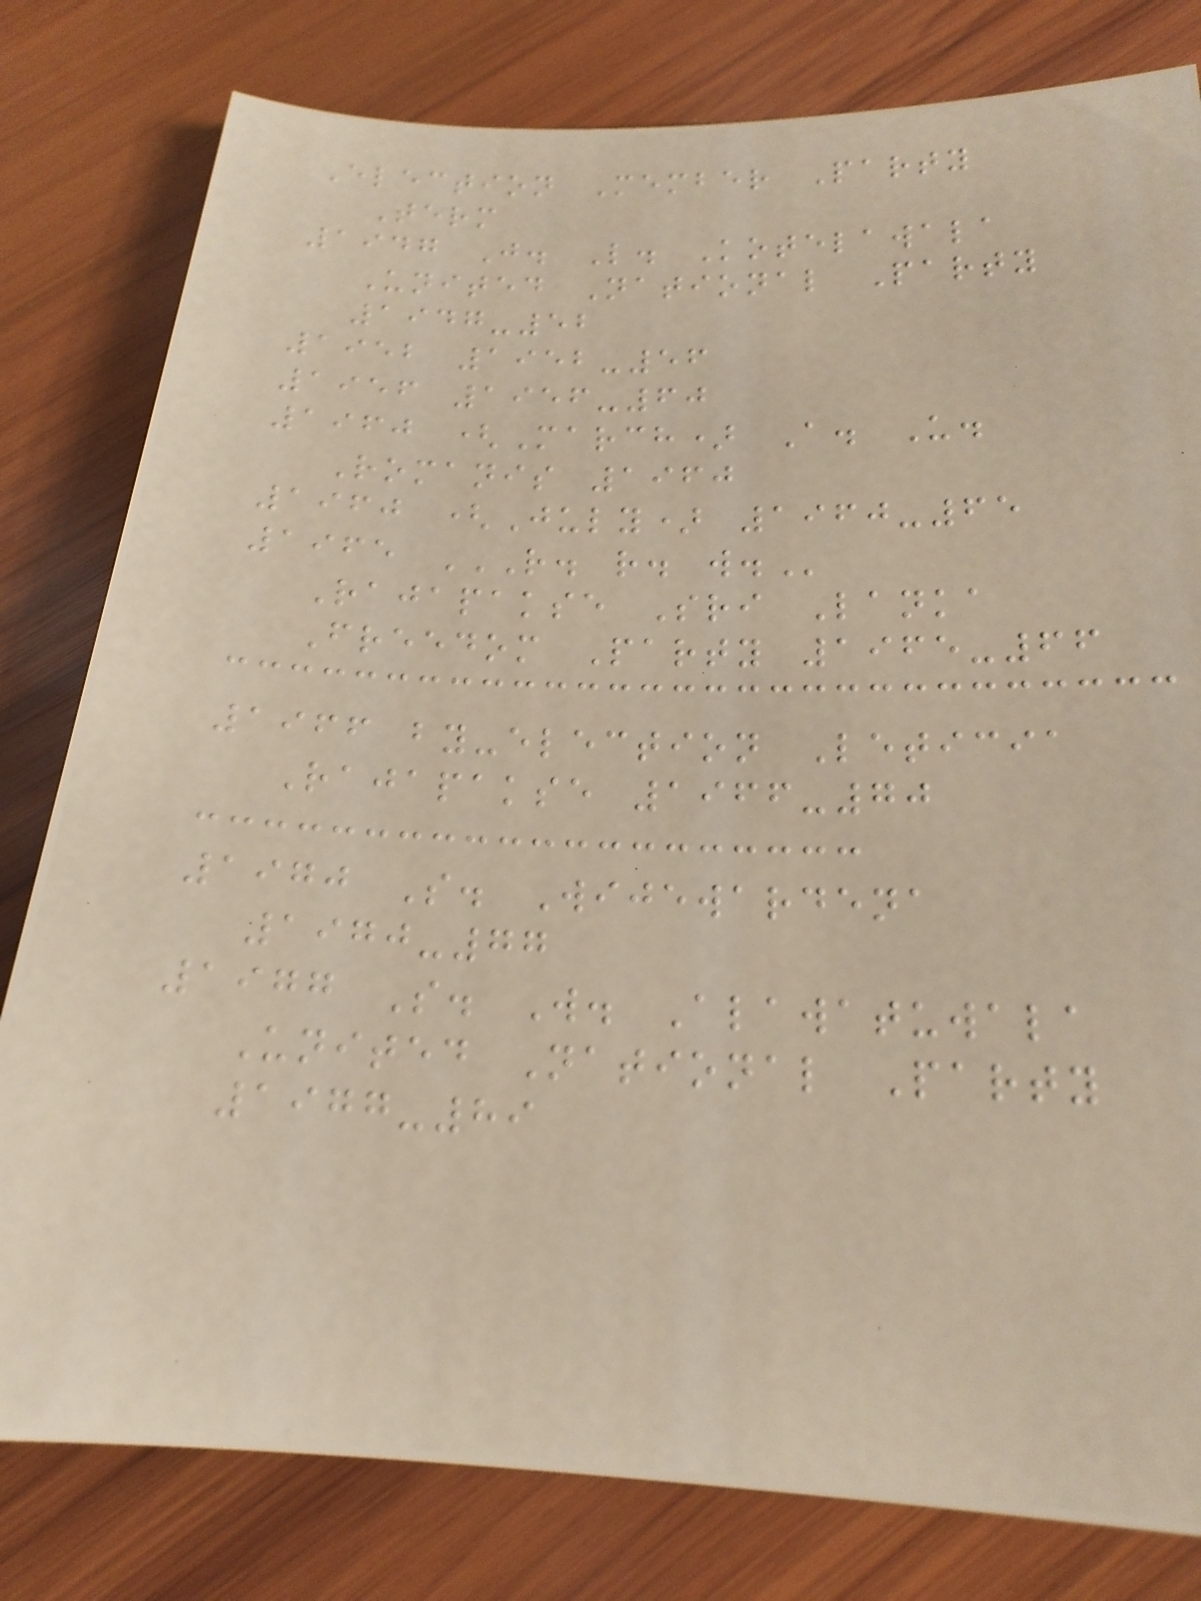Election Member Party
Term
1947 J. L. Kotelawala
United National Party
1947-52
1952 1952-56
1956 1956-60
1960 (March) A. U.
Romanis 1960
1960 (July) 1960-65
1965 R. R. W.
Rajapakse Sri Lanka
Freedom Party 1965-66
1966 by-election Leticia
Rajapakse 1966-70
1970 S. Wijewardena
1970-77
1977 S. W. Alawatuwala
United National Party
1977-89
